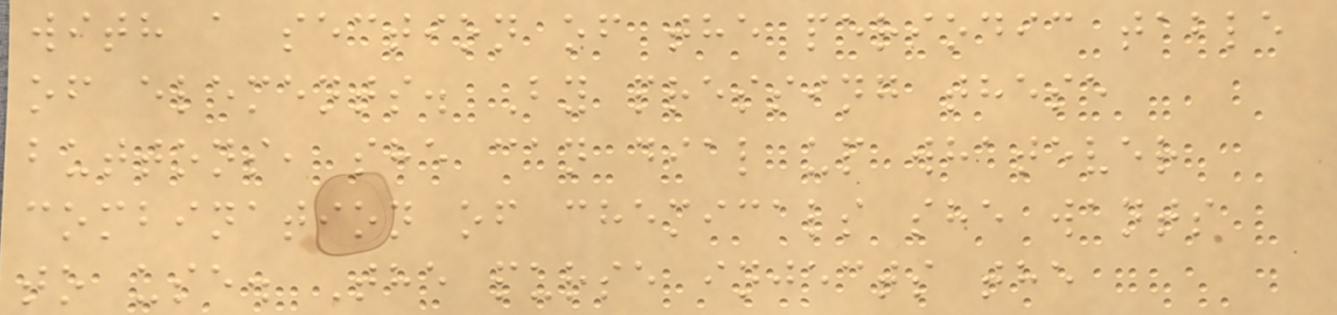with a section of the periodic table
of elements. By pressing these
buttons, she can dial up whatever
combination of chemicals she wants
to use. The purse injects the
